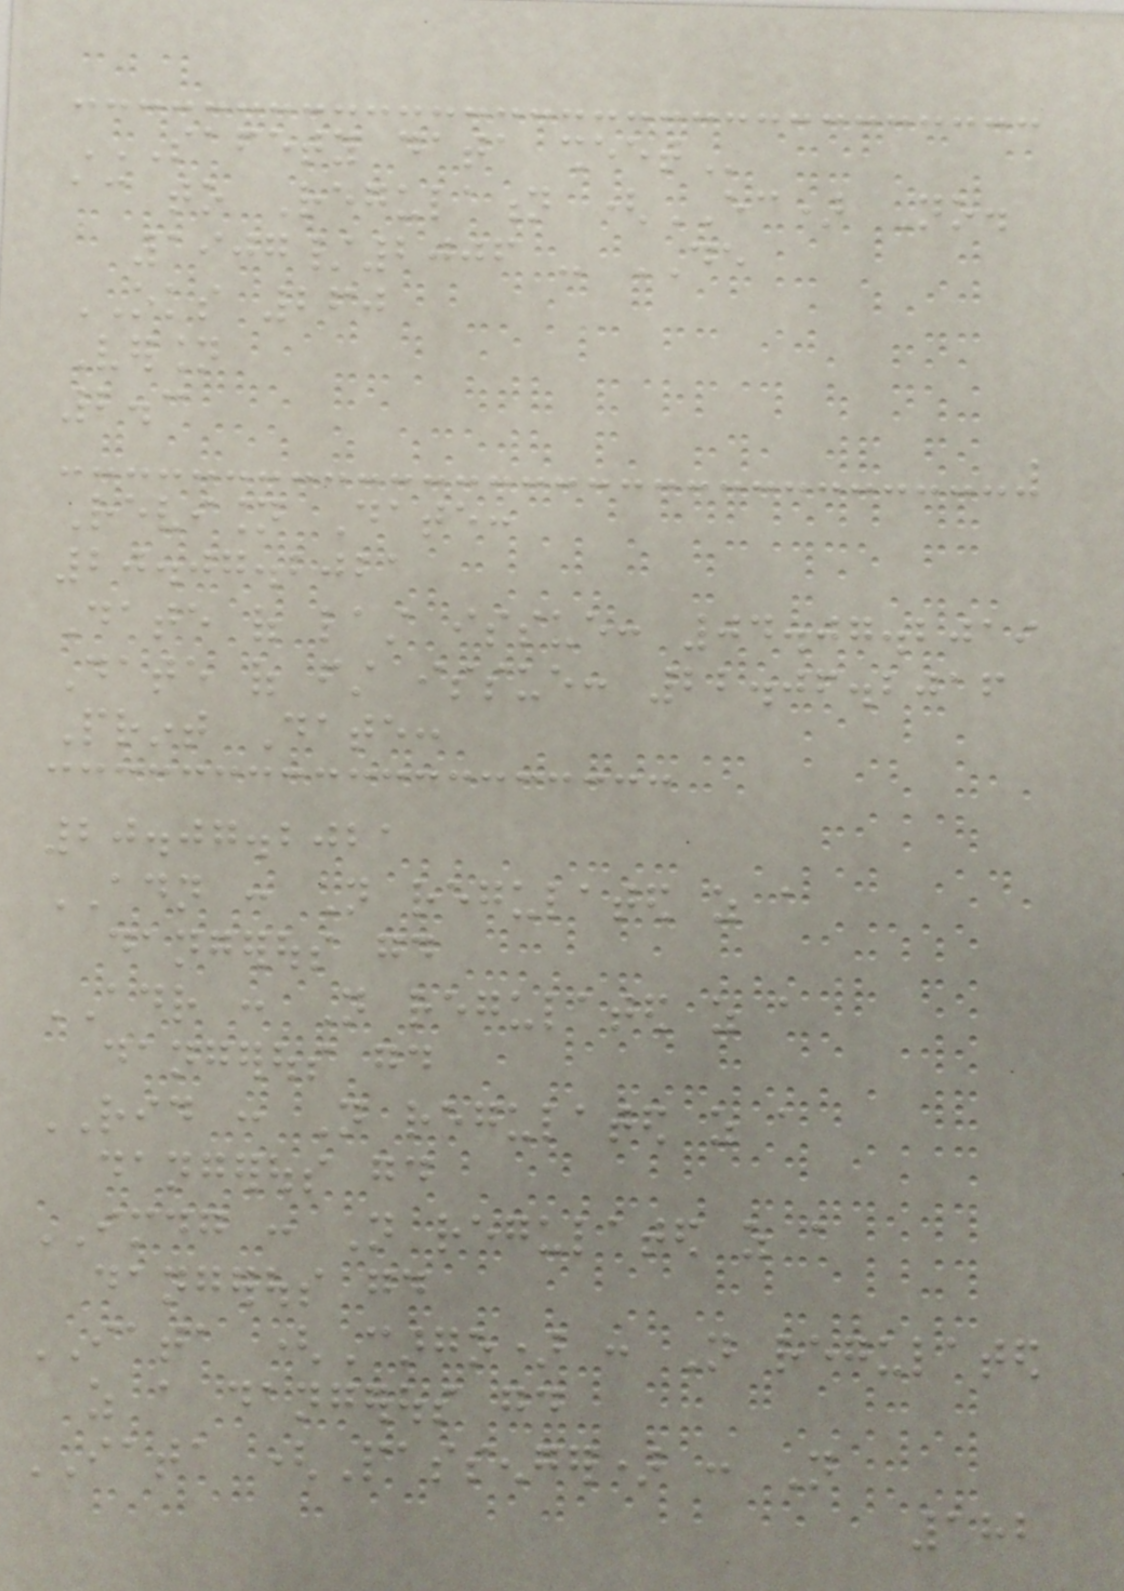SAFETY DATA SHEET
according to Regulation (EC) No.
1907/2006 - DE
OKS 260
Version
2.3
Revision Date:
20.07.2021
Date of last issue: 04.07.2019
Date of first issue: 22.06.2016
Print Date:
20.07.2021
ADN : Not regulated as a
dangerous good
ADR : Not regulated as a
dangerous good
RID : Not regulated as a
dangerous good
IMDG : Not regulated as a
dangerous good
IATA (Cargo) : Not regulated
as a dangerous good
IATA (Passenger) : Not
182
